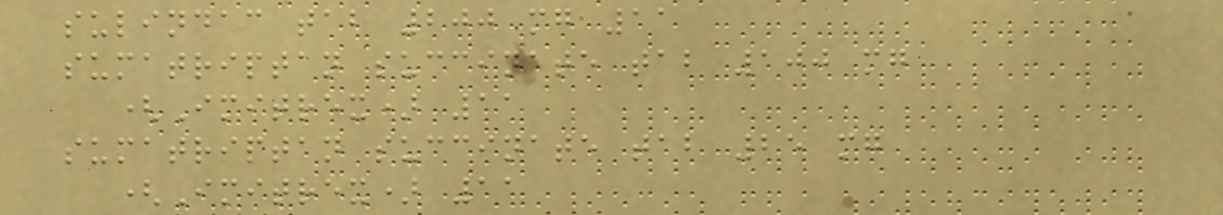sulindac tab 200 mg 11
sumatriptan succinate tab 100 mg
(Imitrex) 11
sumatriptan succinate tab 25 mg
(Imitrex) 11
